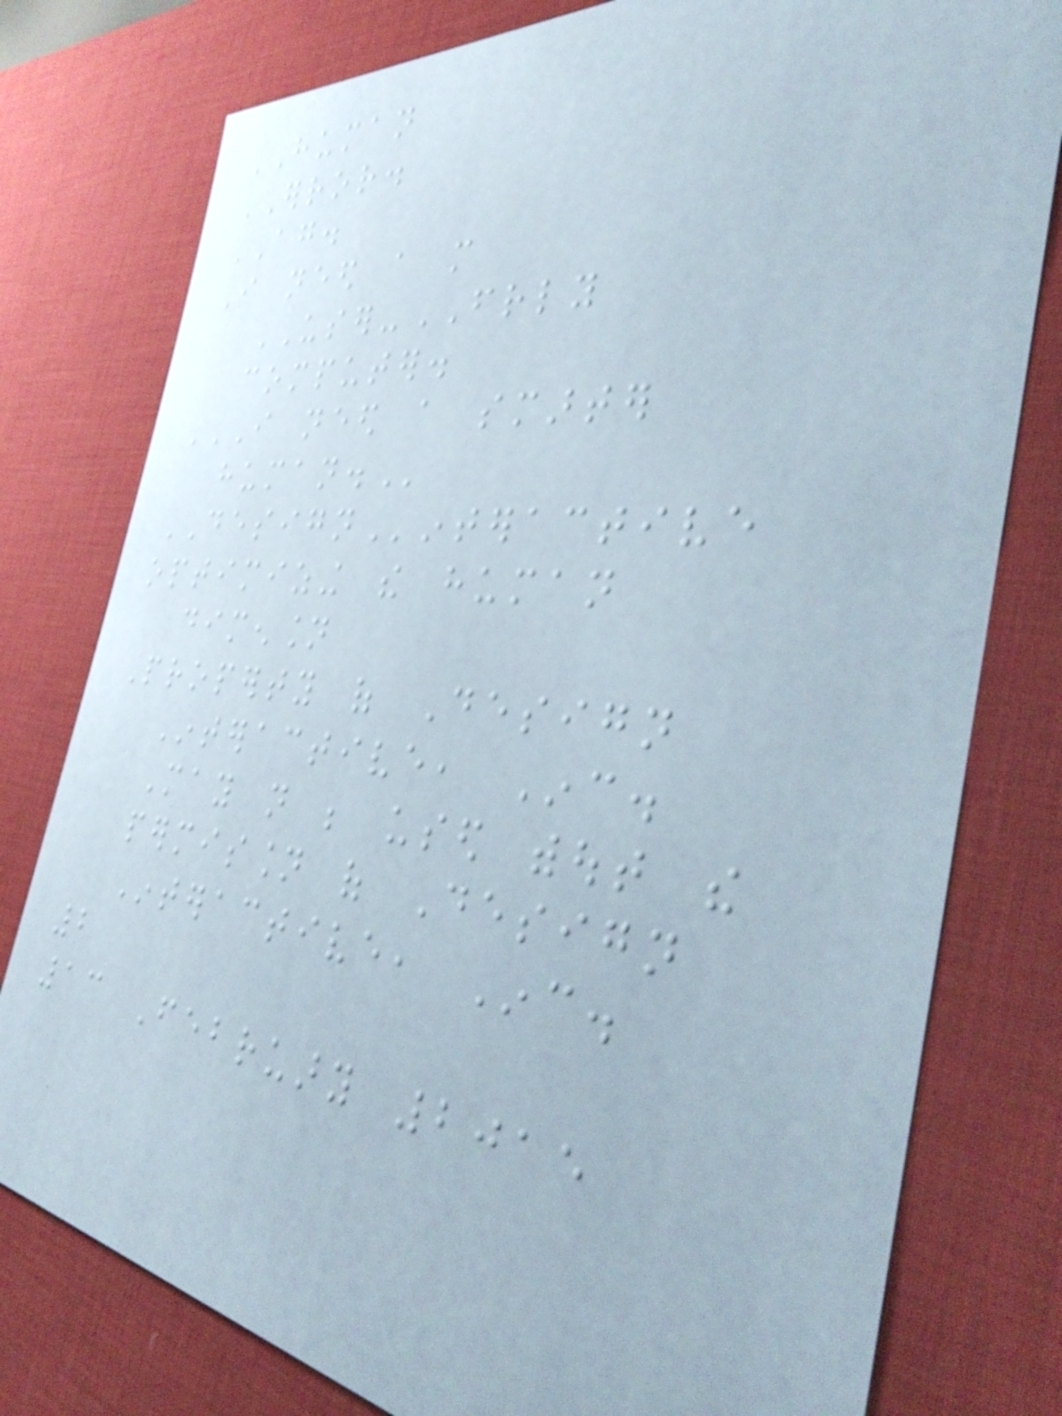HUMAN
ERROR.
AGAIN.
I need a more
USER-FRIENDLY
computer.
I NEED A SMARTER
HUMAN.
DESIGNinteractive
optimizing the human
dimension
Property of Design
Interactive, Inc.
May not be used without the
permission of Design
Interactive, Inc.
2
13 February 2015
